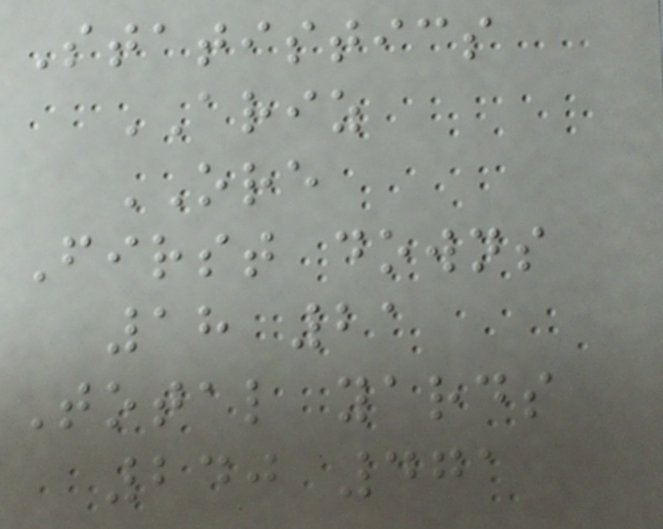Statistics
ARIZ
ORE
First downs
18 21
Total yards
240 471
